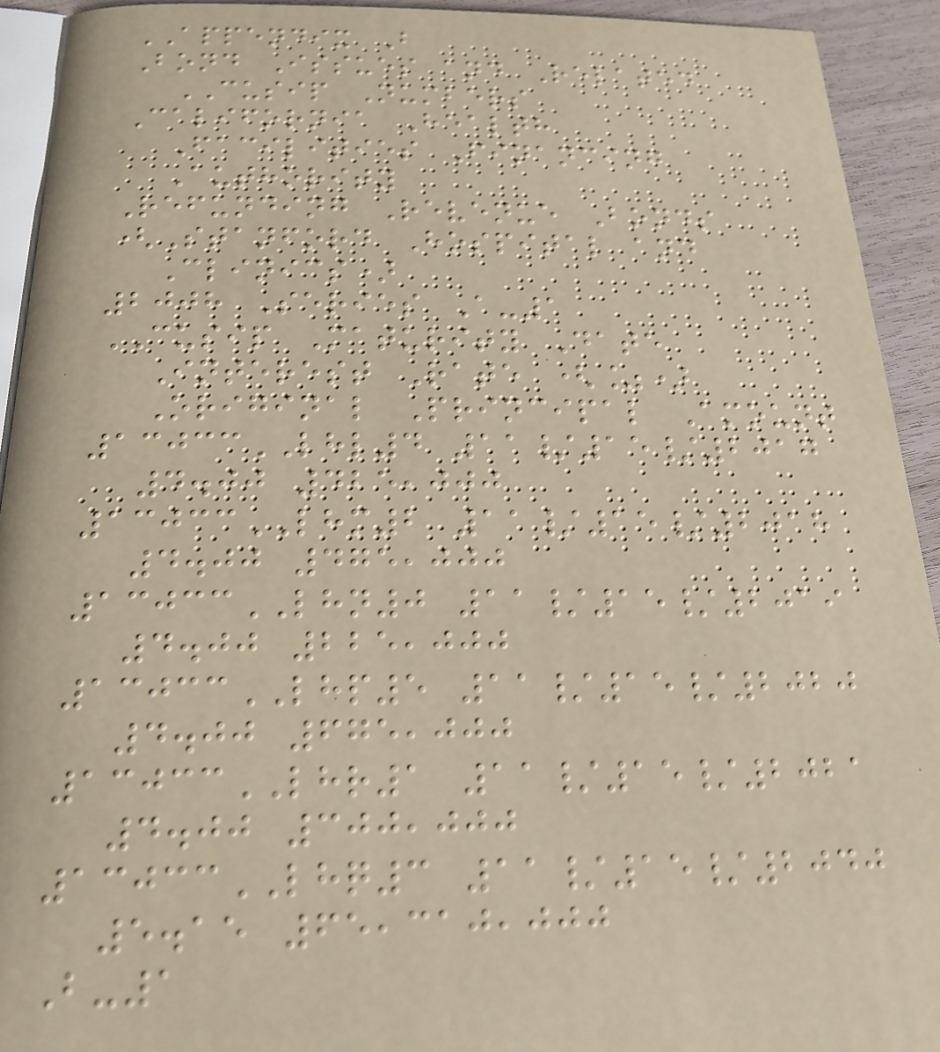APPENDIX B
Bond Issues and Related
CUSIP Numbers
California Health
Facilities Financing
Authority
Refunding Revenue Bonds
(Stanford Hospital and
Clinics)
2008 Series A-1
CUSIP Maturity Date
Interest Rate (%)
Original Principal Amount
13033LHL4 11/15/2017
4.00 425,000
13033LHM2 11/15/2018
4.00 475,000
13033LHN0 11/15/2019
4.00 225,000
13033LHP5 11/15/2020
4.00 675,000
13033LHR1 11/15/2021
4.00 300,000
13033LHQ3 11/15/2040
5.15 65,310,000
B-1
